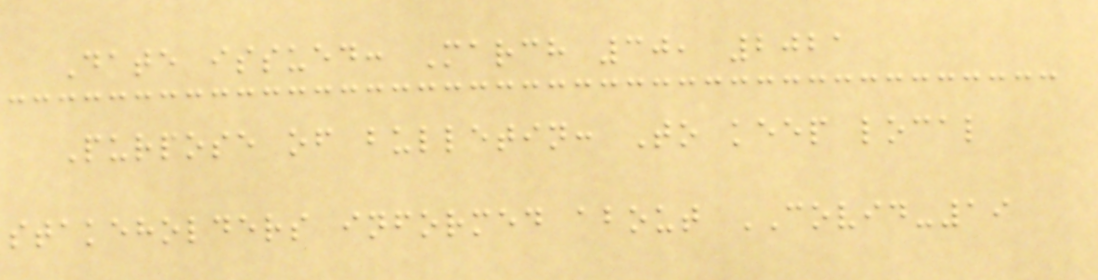Date issued: March 30, 2021
Purpose of bulletin: To keep local
stakeholders informed about COVID-19
